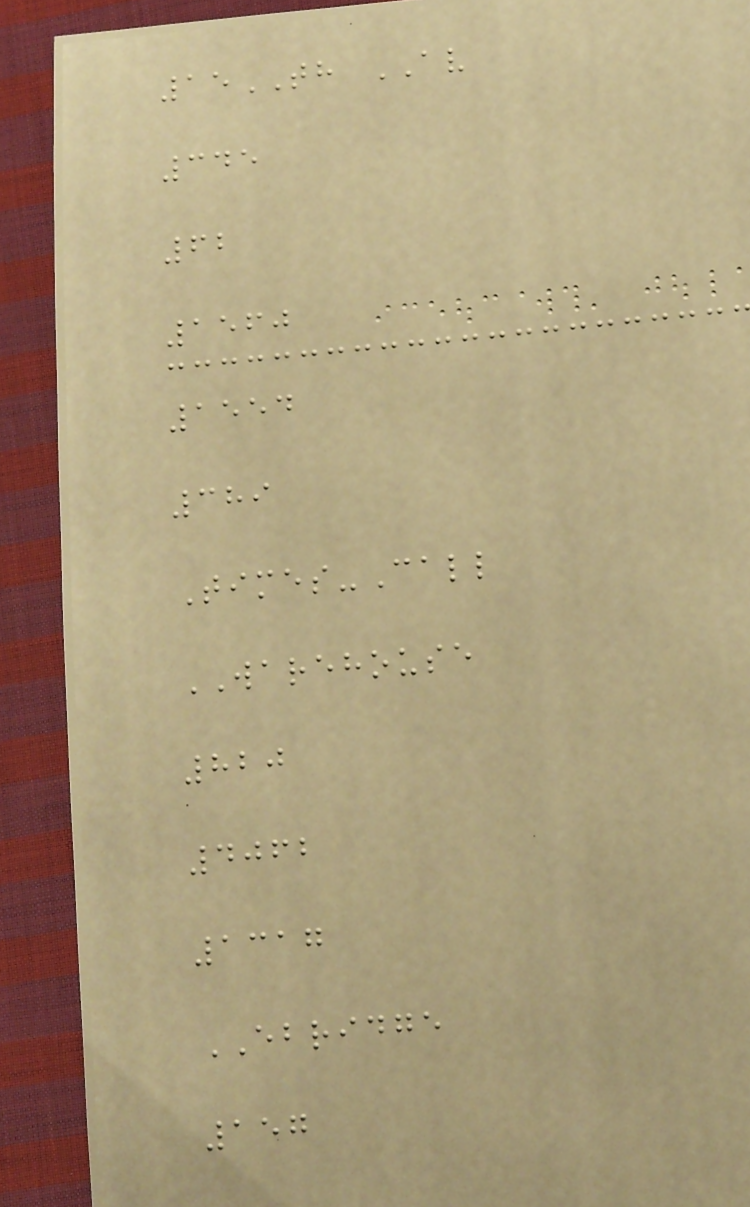15TH AV
345
62
1560
1554
389
Times-Call
WAREHOUSE
820
4062
1317
EBRIDGE
157
